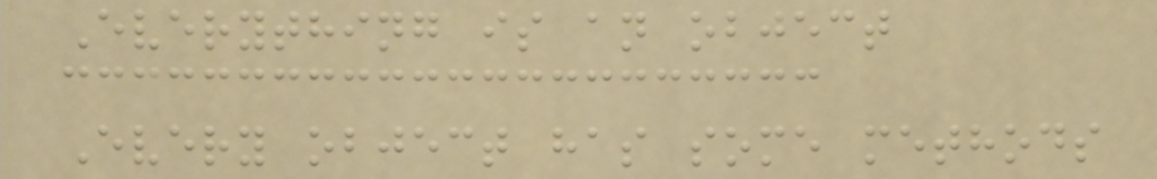Everything is an object
Every object has some methods
